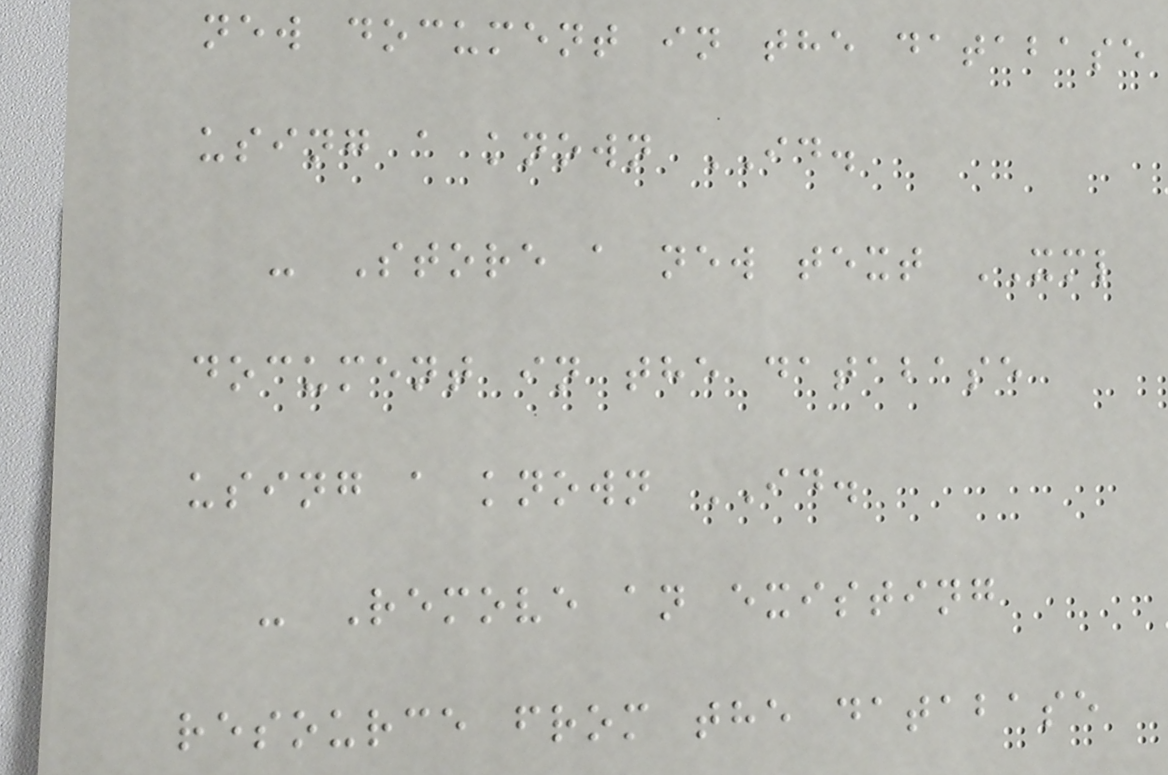new document in the database
using a known ID.
- Store a new text XML
document in the database
using a known ID.
- Remove an existing
resource from the database
